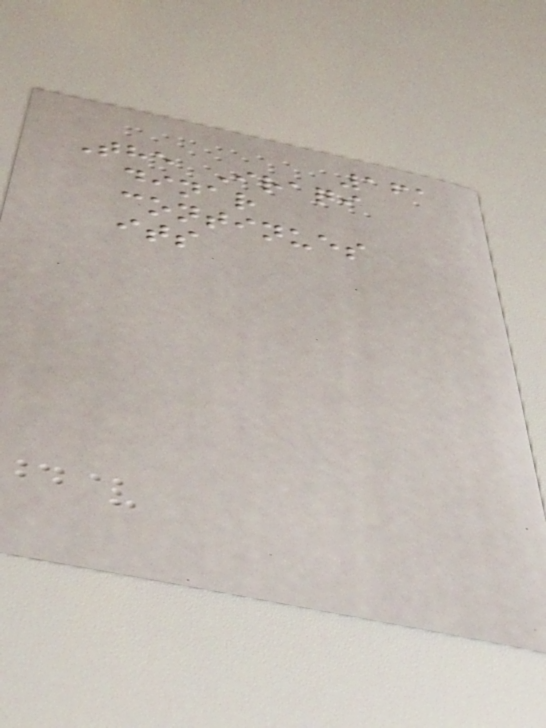161
The Iraqi
dinar
continues
its
